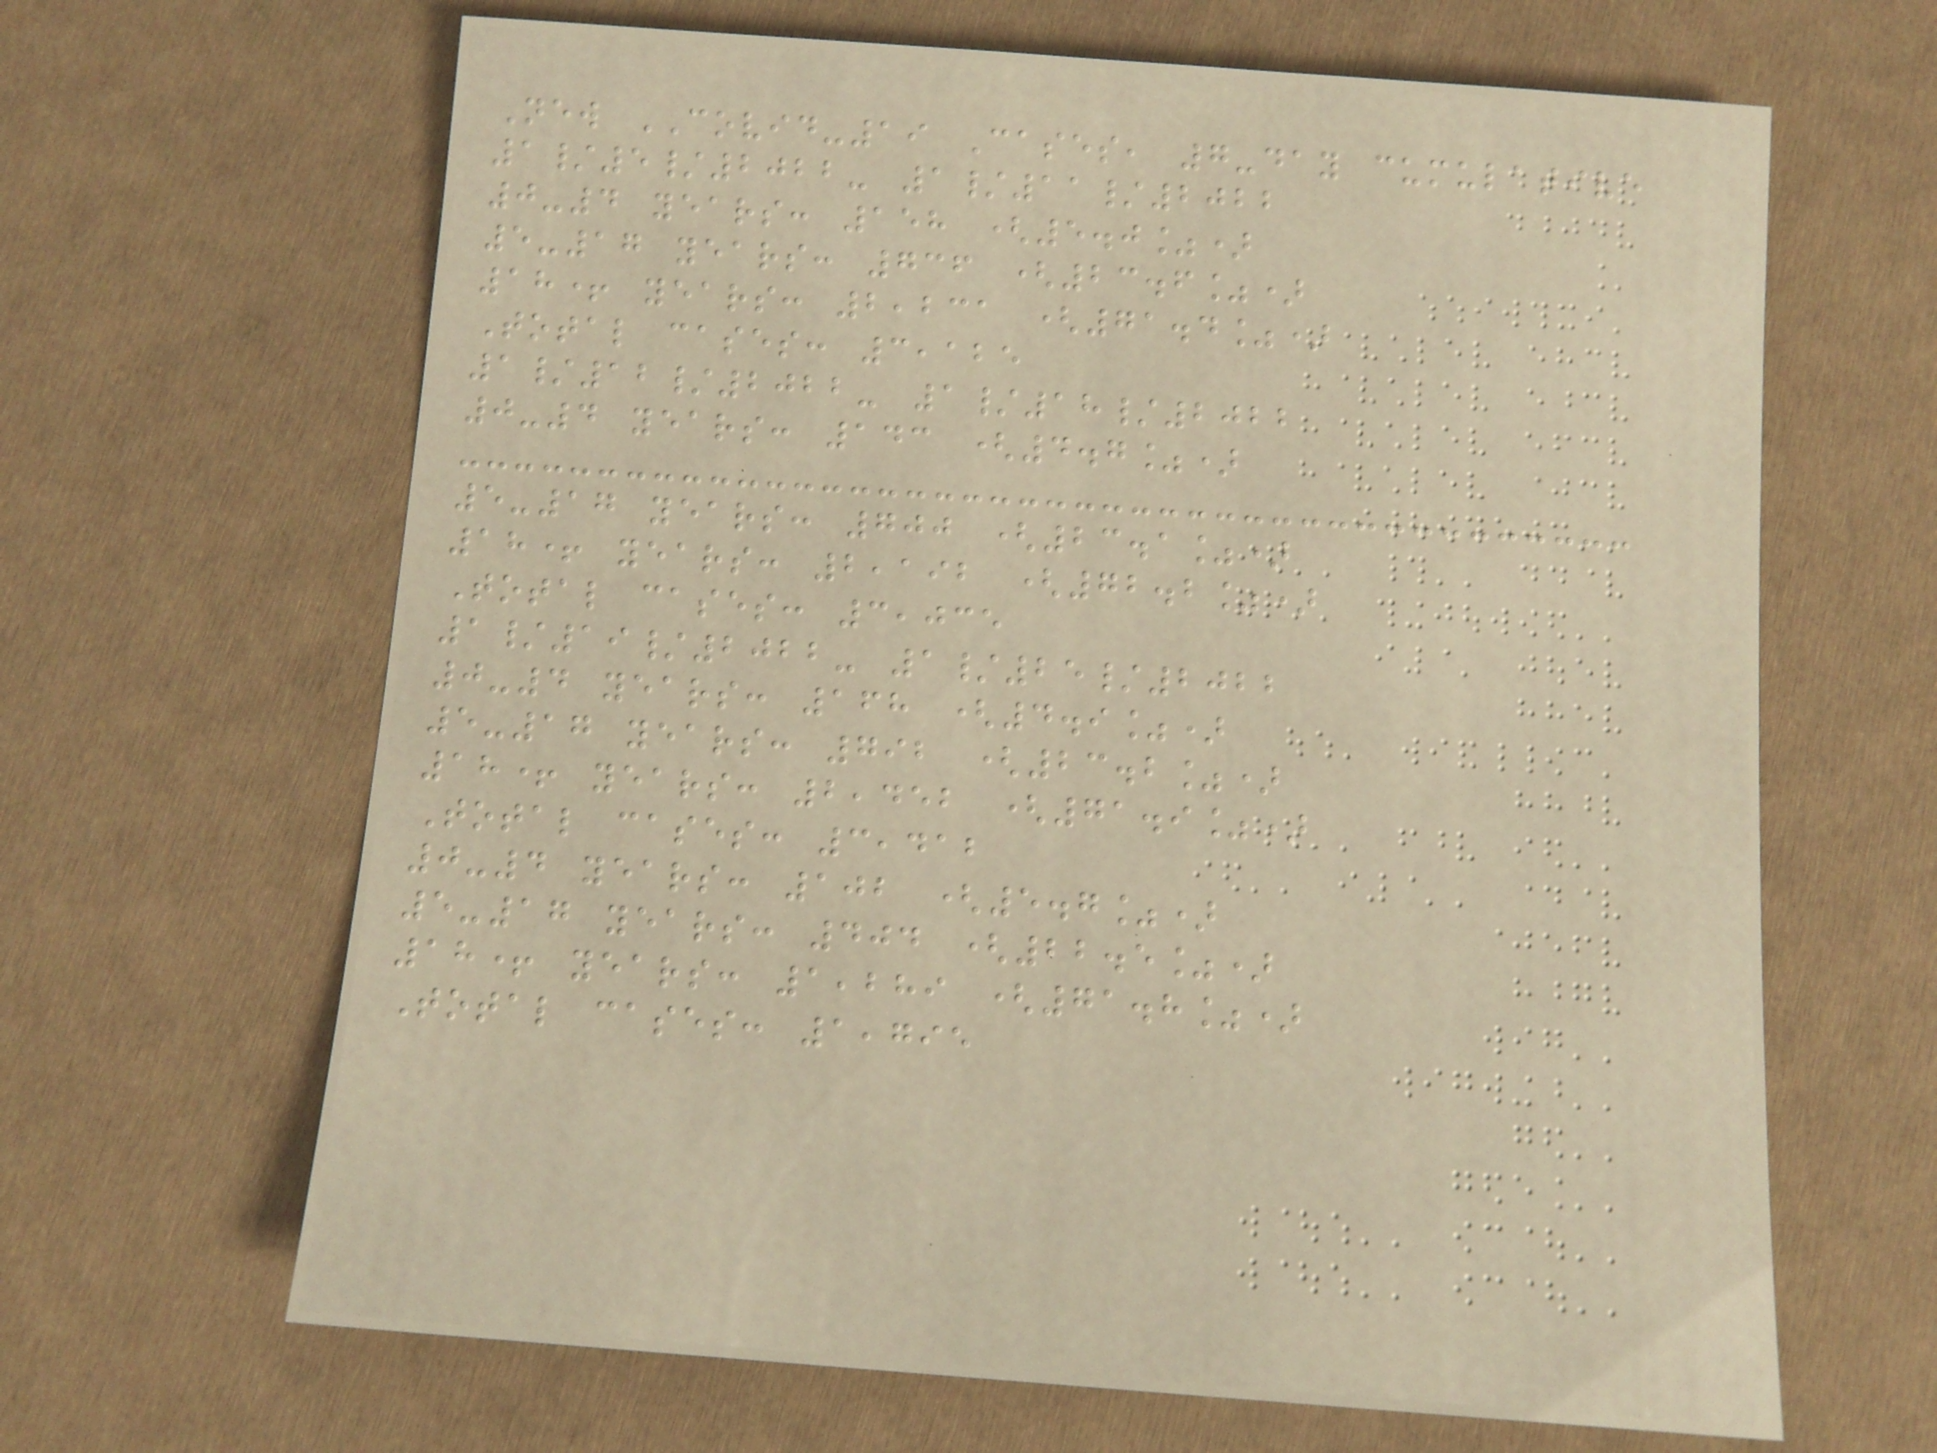New COVID-19 Cases, 7-day cumulative
1/5/2022- 1/11/2022
0-4 years: 158 (5.0%)
5-17 years: 736 (23.6%)
18+ years: 2,231 (71.4%)
Total cases: 3,125
1/12/2022- 1/18/2022
0-4 years: 143 (4.7%)
5-17 years: 700 (23.1%)
18+ years: 2,192 (72.2%)
Total cases: 3,035
1/19/2022- 1/25/2022
0-4 years: 168 (4.9%)
5-17 years: 792 (23.2%)
18+ years: 2,452 (71.9%)
Total cases: 3,412
0-4 years: 102 (5.7%)
5-17 years: 404 (22.5%)
18+ years: 1,289 (71.8%)
Total cases: 1,795
